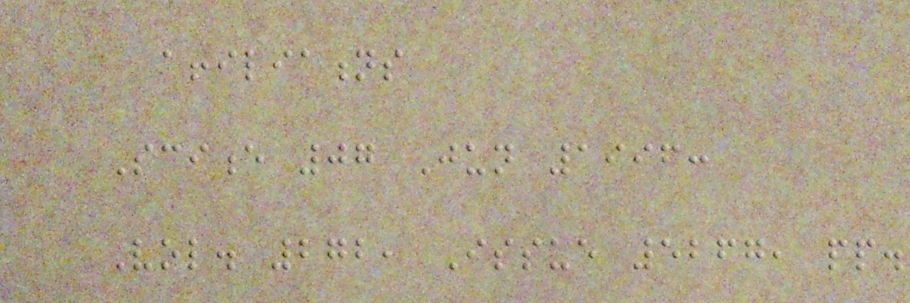affiliations
Science 07 Jun 1996:
Vol. 272, Issue 5267, pp.
